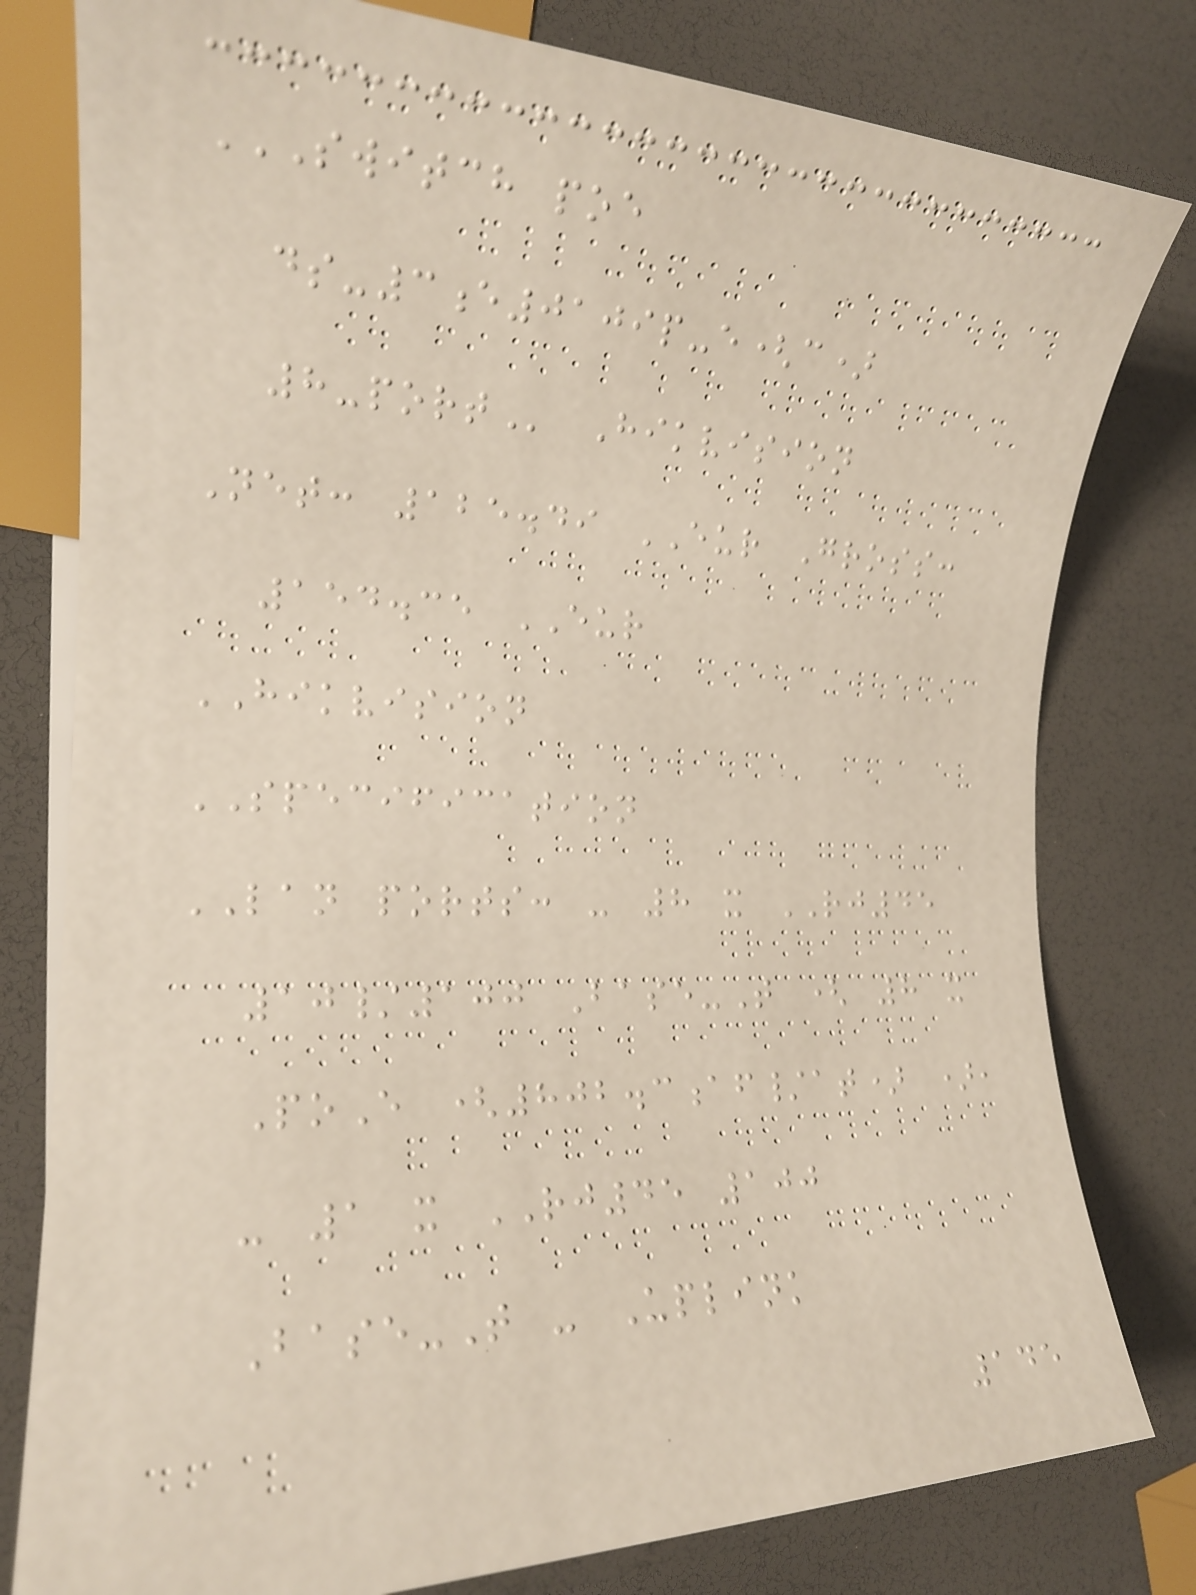SWITCH POE
DS-3E0109P-E(C)
8-PORT Hikvision
Net: 125.49 EUR Gross:
154.35 EUR
HIKVISION
SPECIFICATION
LAN ports: - 8 x RJ45
10/100 Base-T ( 8 x
PoE (802.3af/at) ),
- 1 x RJ45 100
Base-T - Uplink
145
